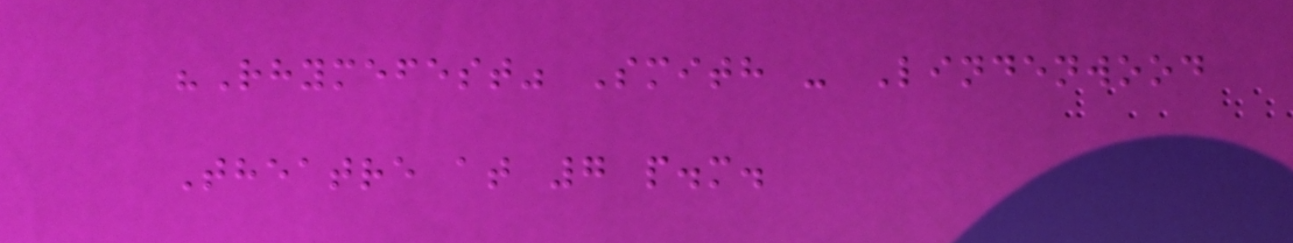"Rhymefest" Smith - Lindenwood
Theatre at 7 p.m.
